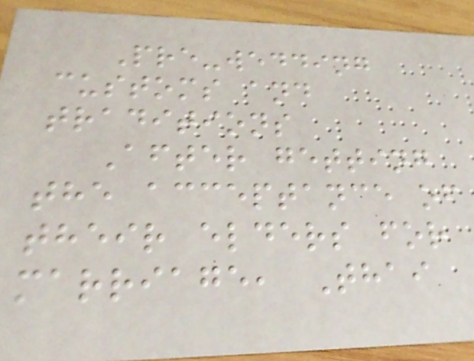Pre-wedding
customs and
traditions
After getting
the acceptance of
their elders for
marriage, Thai
